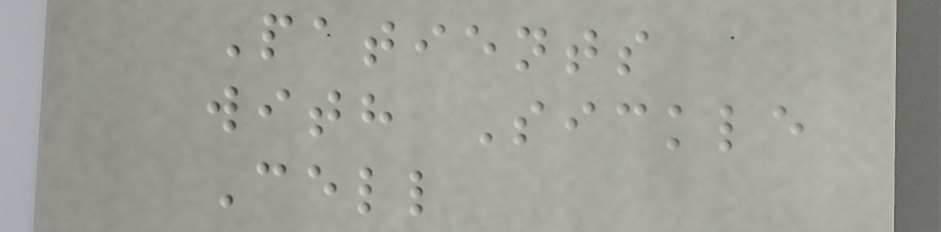Patients
with Sickle
Cell
